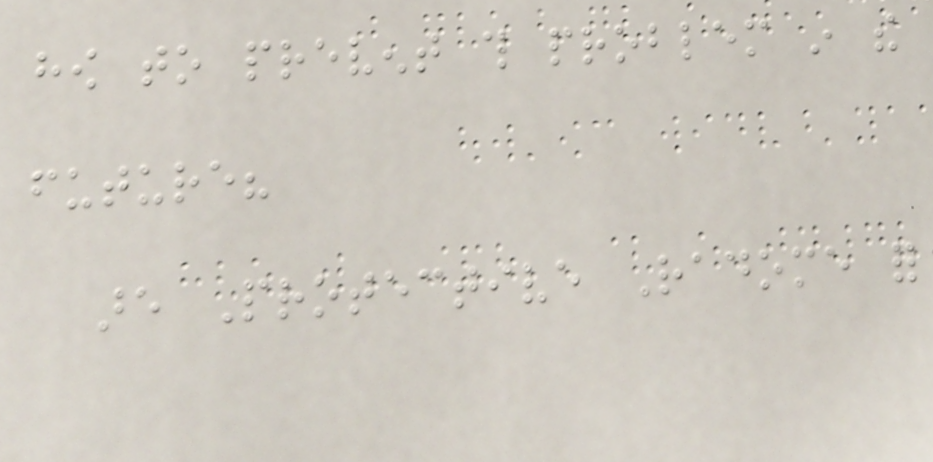how to prevent this problem in the
future?
are Protective Radome for
